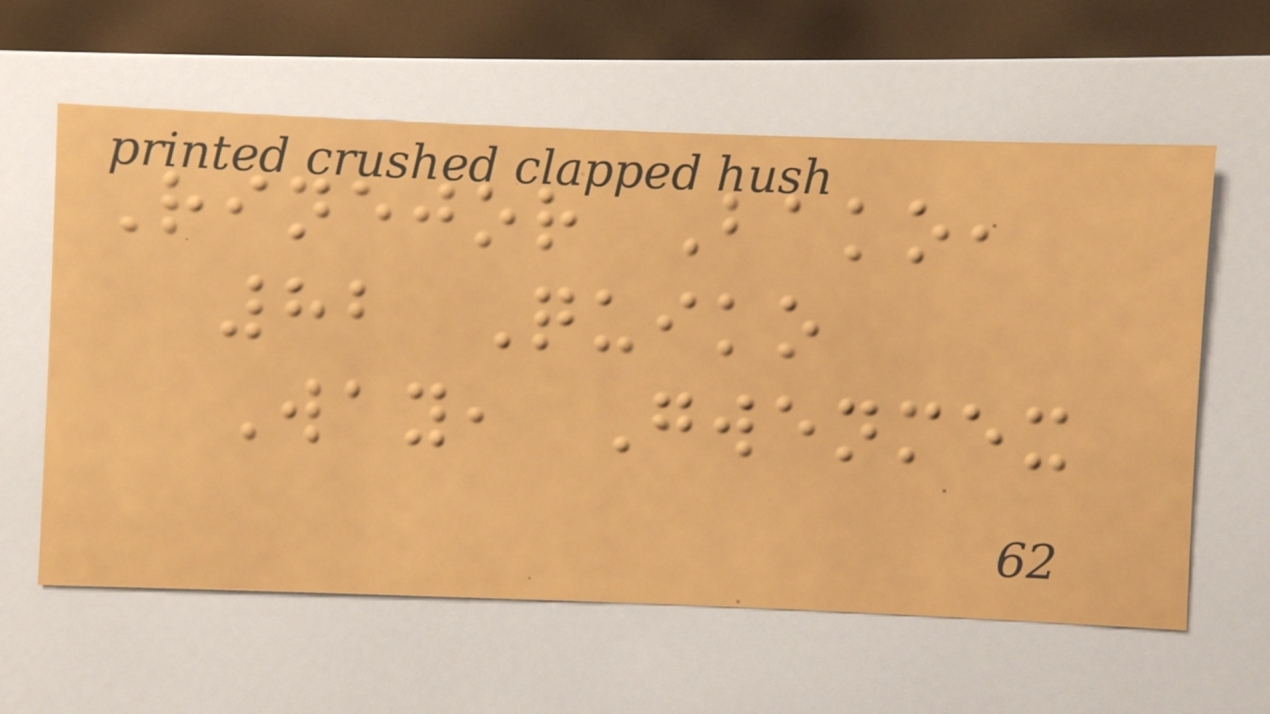Rinejor Bako,
82 Quiko
Way, Gwenmex
